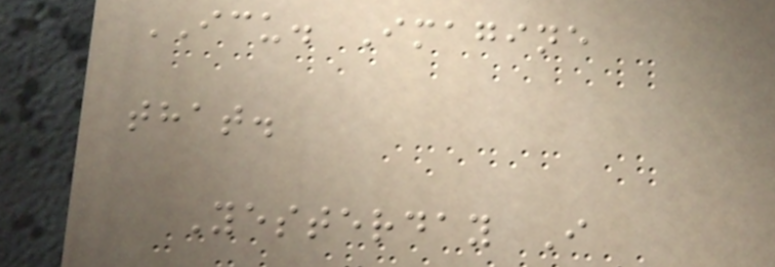ICU. Imagine
that.
Yesterday I
